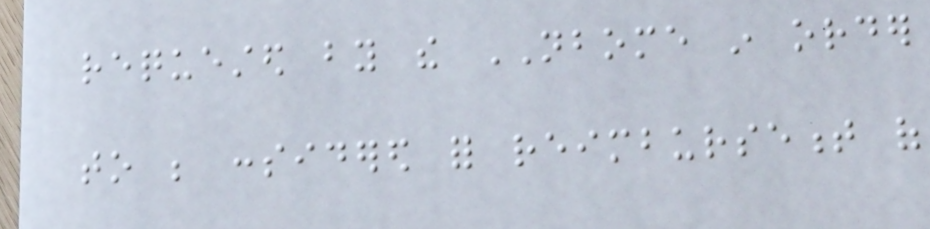requested by the NBOME in order
to be considered for reimbursement of
